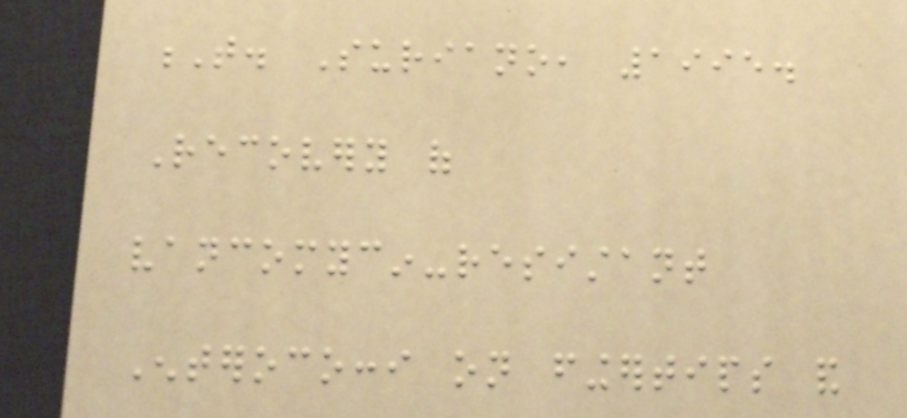T. Suriano, 1995.
Recovery of
vancomycin-resistant
Enterococci on fingertips and
